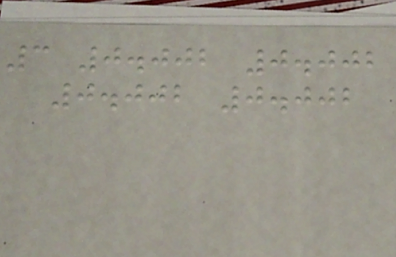3 0.002 0.002
0.002 0.002
